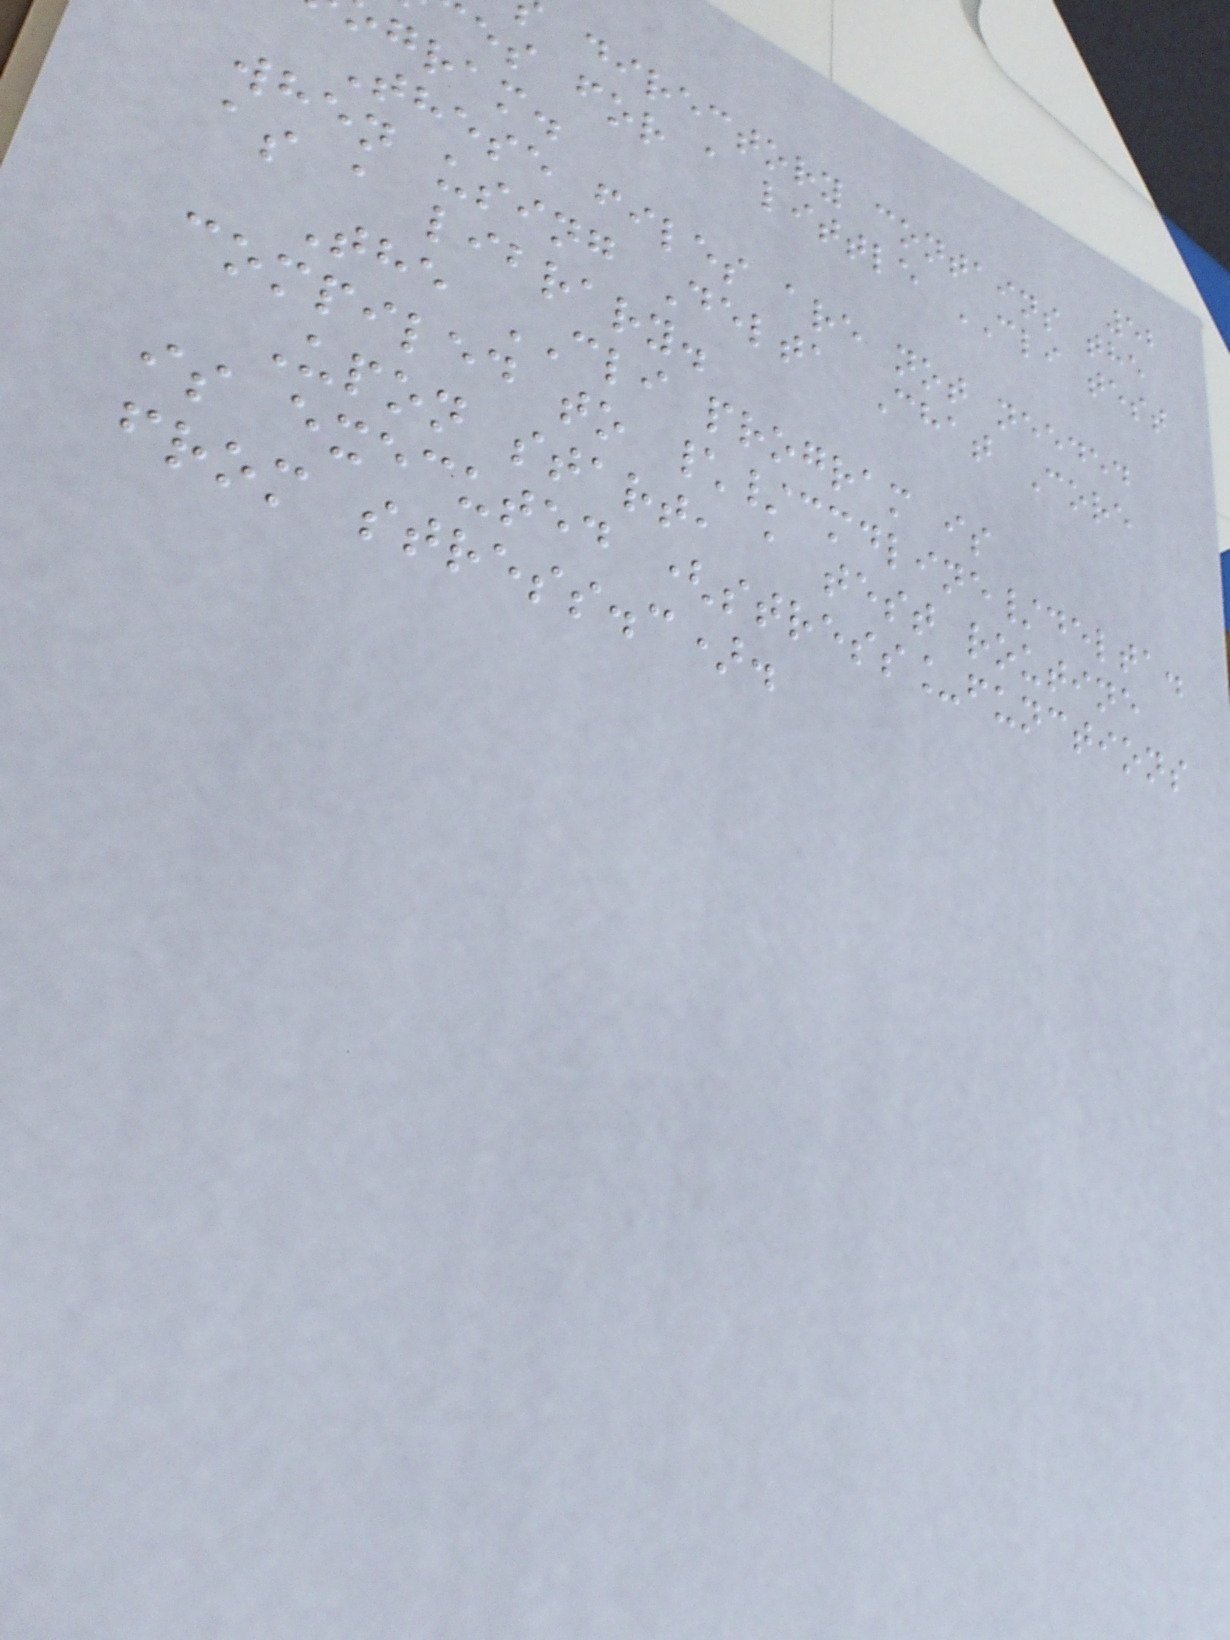52
directory contains the
es for a little CLI test
gram.
These files are not needed
when using Delta Chat Core
as a library.
The CLI program is
compiled to \/cmdline/delta.
Upon start, a test routine
is executed (stress_functions
from stress.c).
